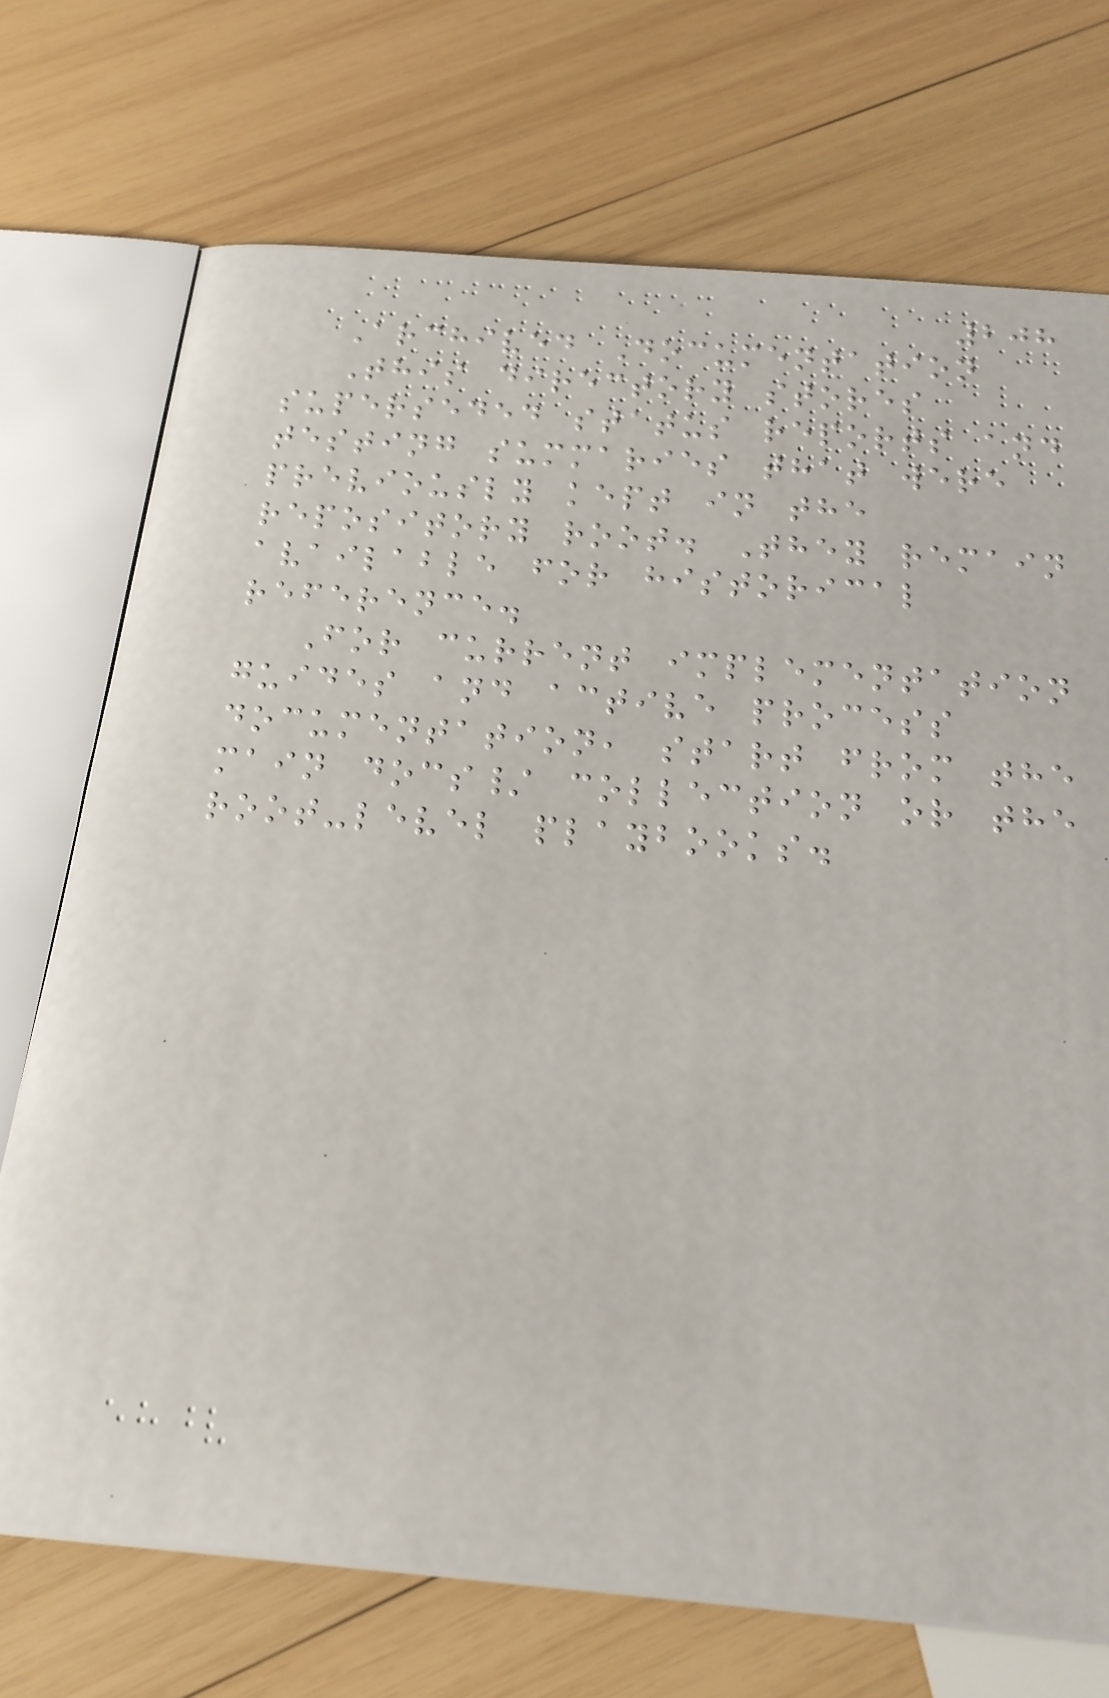208
Archived Documentation
This directory stores
superseded status reports and
testing summaries that were
previously kept in the
repository root. They remain
available for historical
reference.
For current implementation
guides and active process
documentation, start from the
main docs/ collection or the
root-level playbooks.
